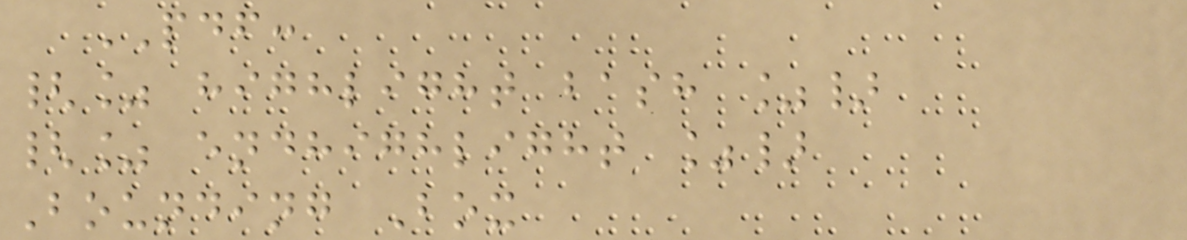PDF:
{% highlight bash %}
{% endhighlight %}
Bounding Box
